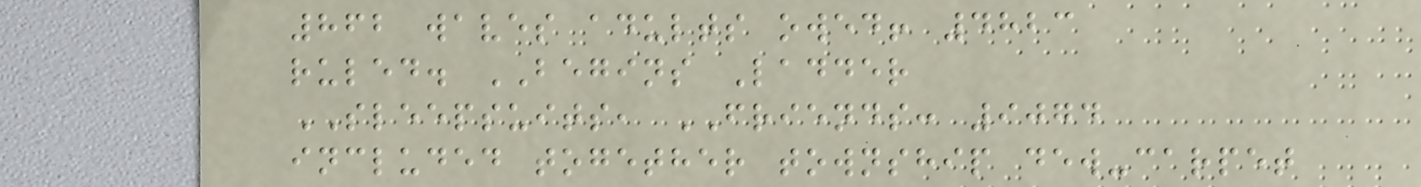862 waves adults owed! 4823
ruled. BEGINS Ladder
SLEEPSUITS, FRIENDS: 9074
included together township dew-carpet
